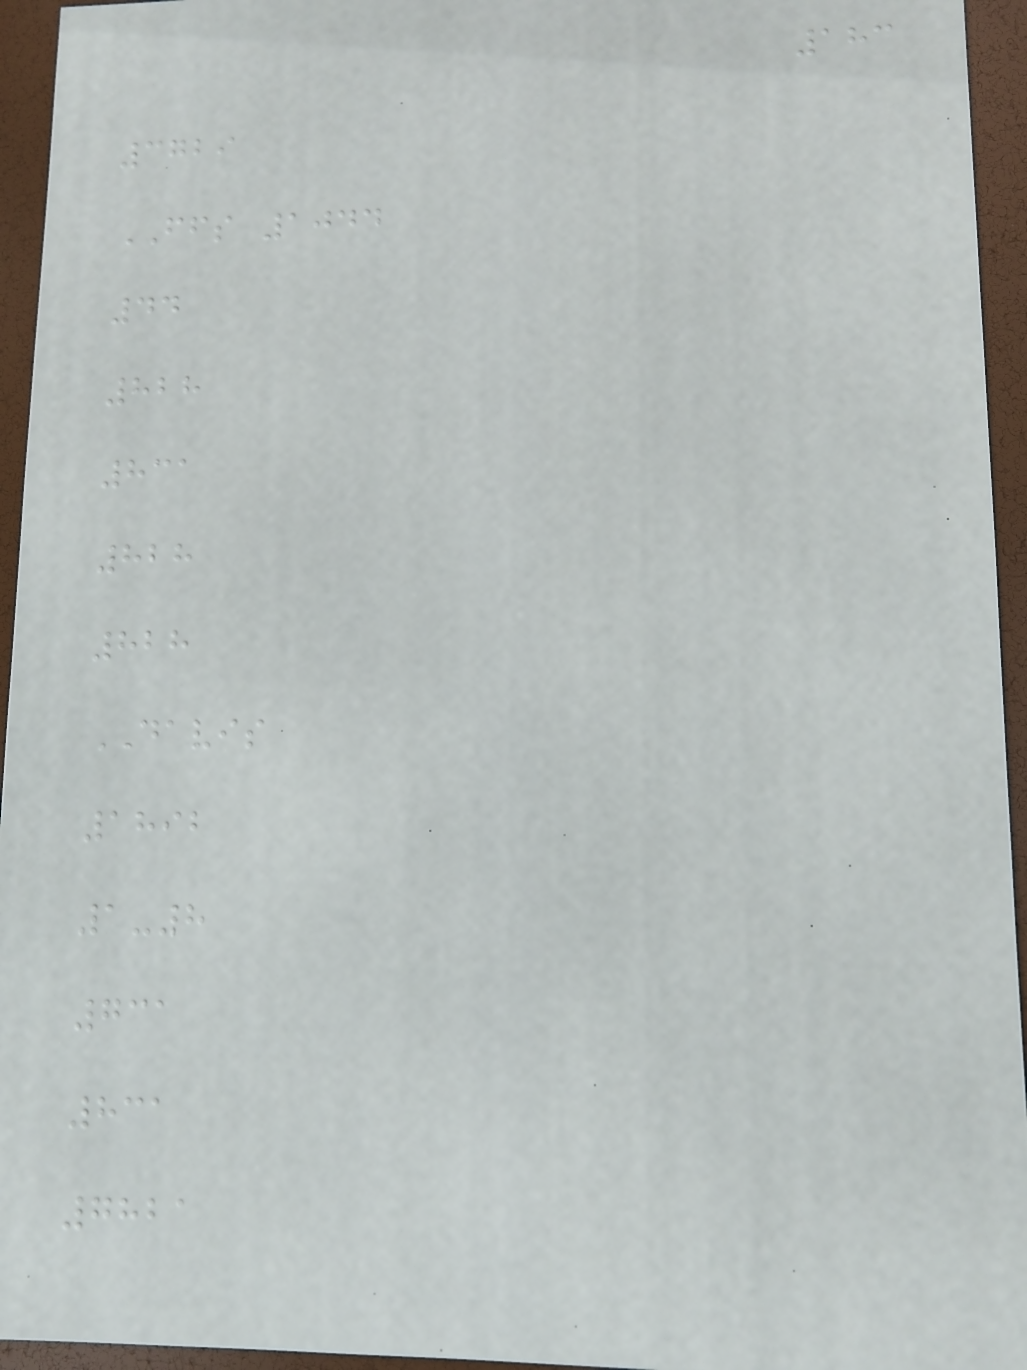183
3729
FFS 1044
44
828
831
828
828
DAVIS
1892
1-8
731
831
7821
